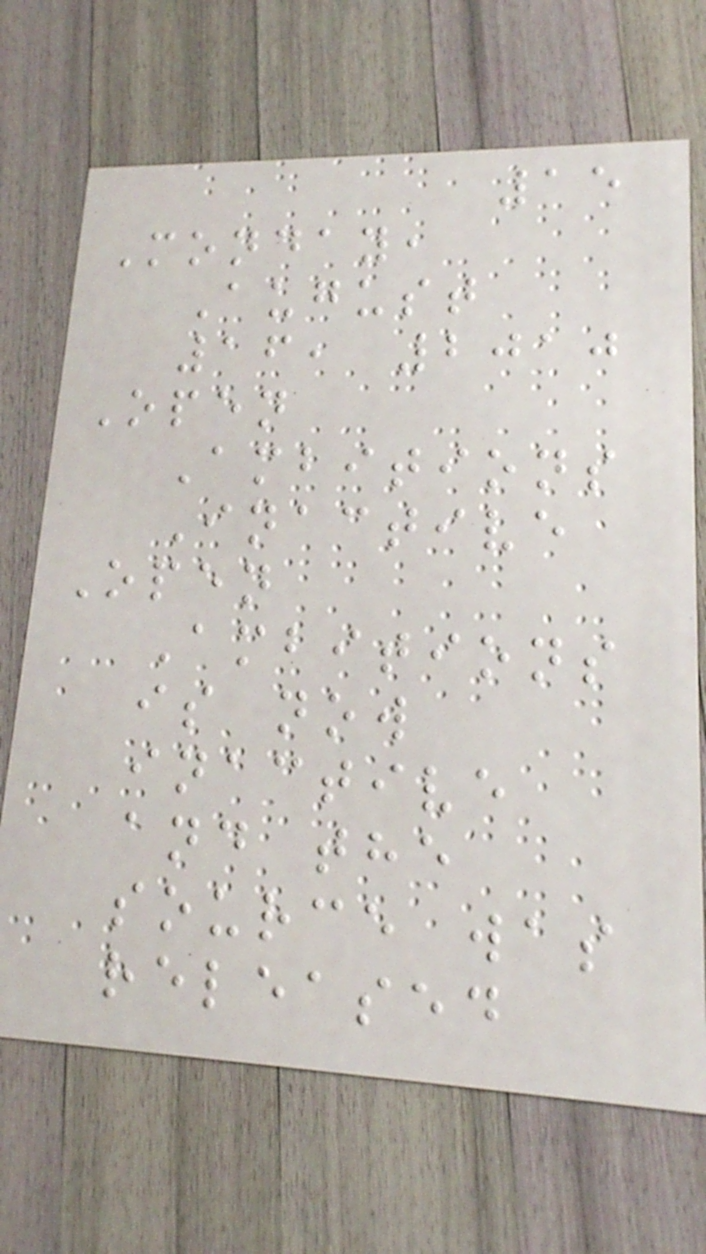15
Monday,
August
16, 2010
Open
Ambitions
Inactive
Open
Ambitions
is now
inactive
and the
source was
released
